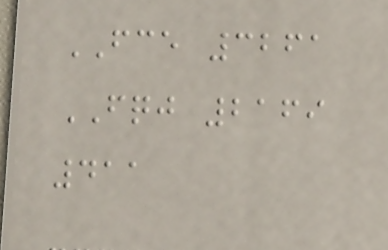FCE 3261
FQJ 2169
411
